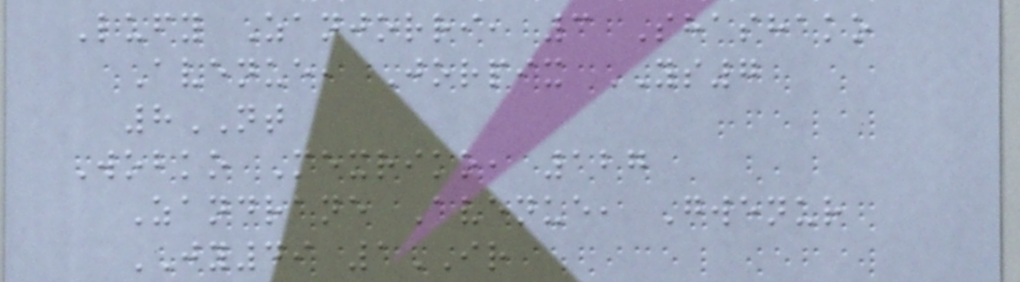Lufy Zanjorri, 3 Shashako
Avenue, Jorpix YS7
8NT
Wobko Mexriko, 127
Zandrane Avenue, Gwenur
JY49 1IR
